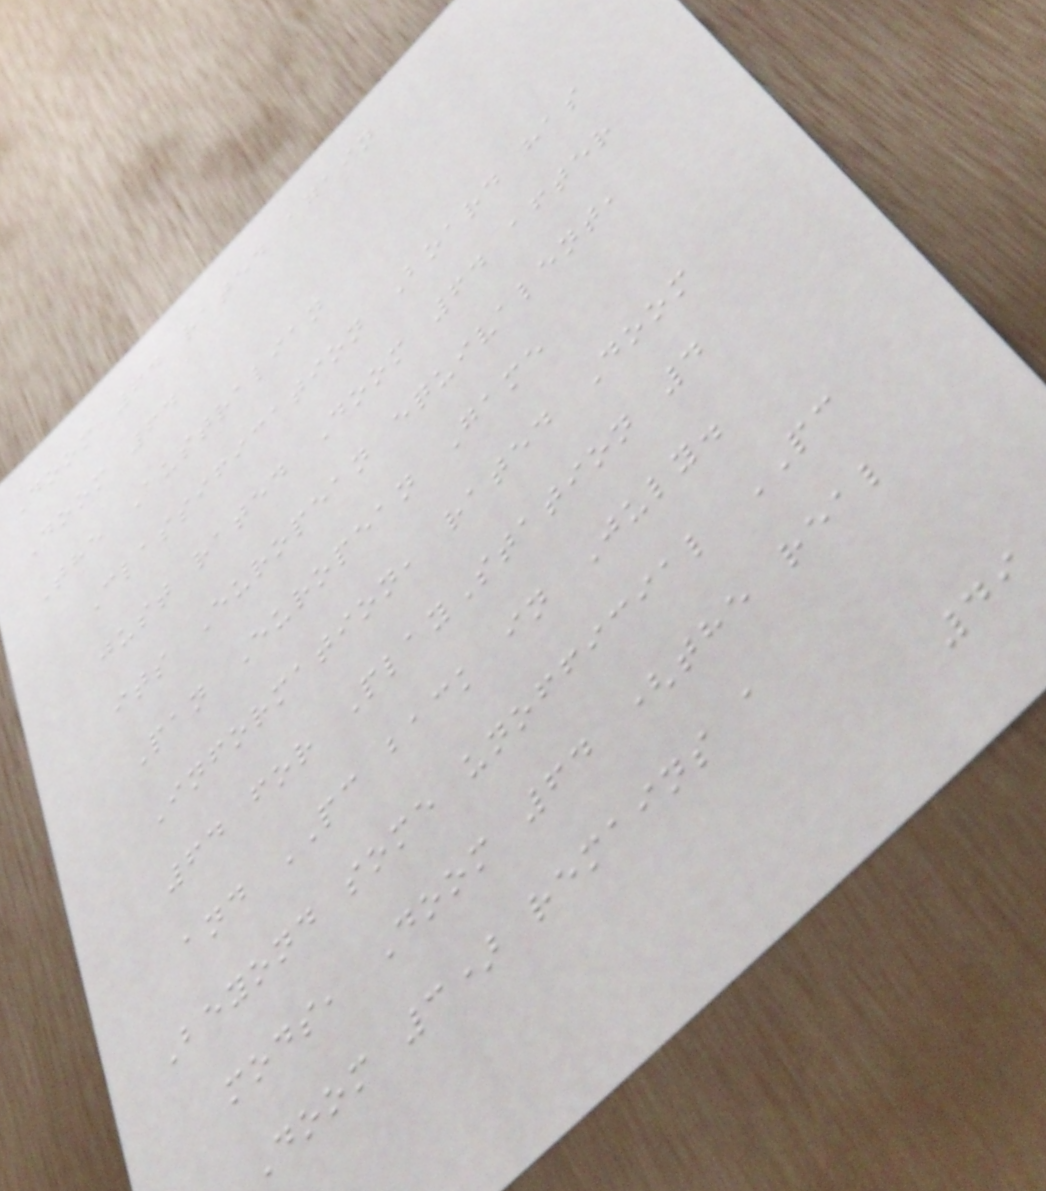Doom 64 rated again
Doom 64
The Australian
Classification Board has
just rated Doom 64 after
its European equivalent,
Pan European Game
Information, rated Doom
64 for PlayStation 4
and PC back in July.
Beyond some unofficial PC
mods, Doom 64 (the real
Doom 3) remains a
49
